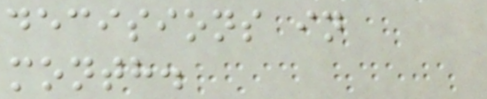decisions in
month.
